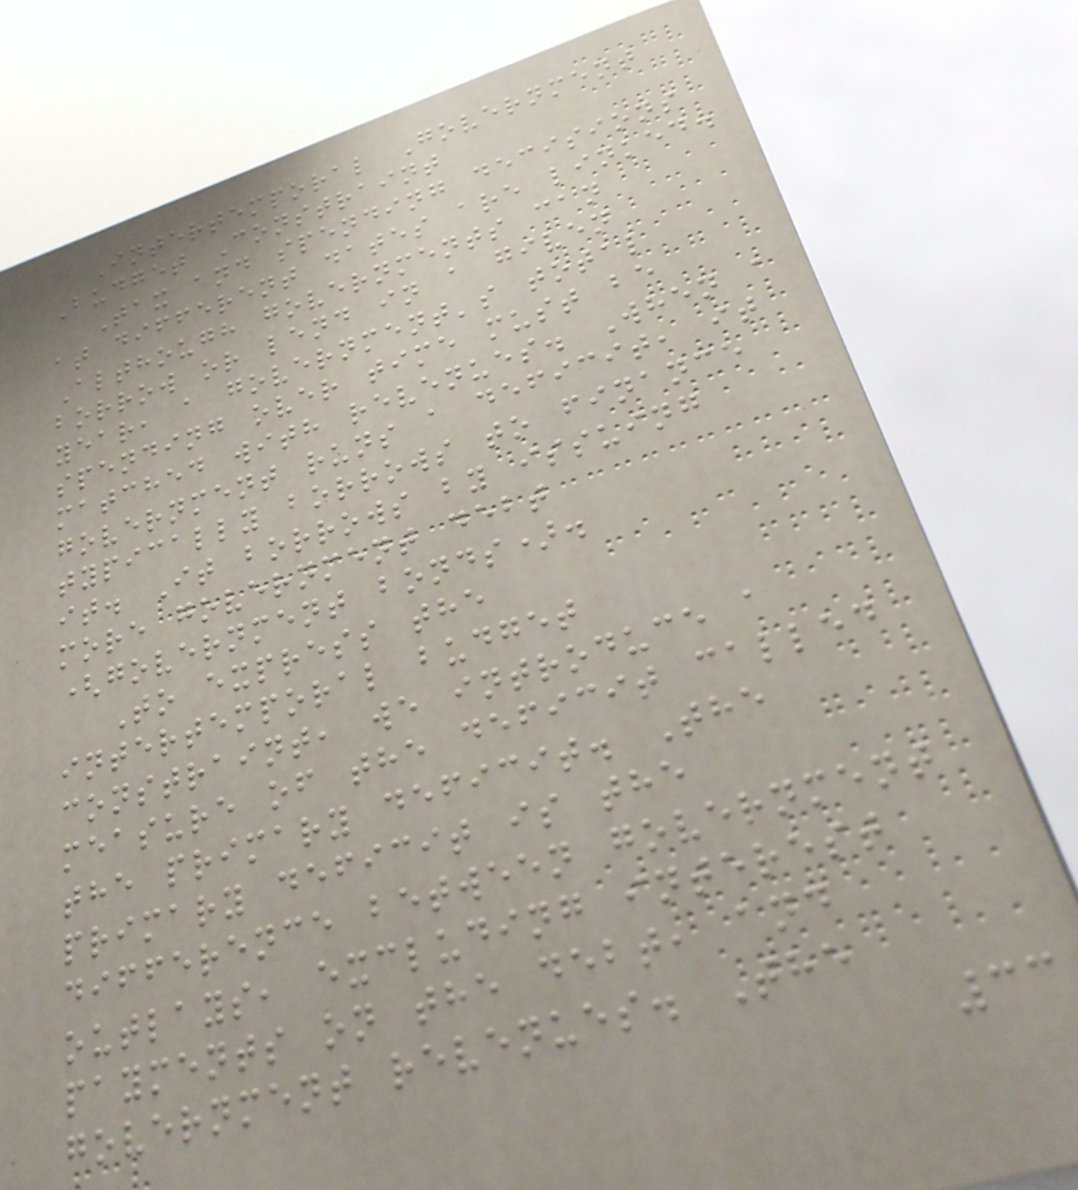Intertemporal Government
Budget Constraint
Tax and spending decisions
at different dates are linked.
Although governments can
borrow or lend in a given
year, a government's total
spending over time must be
matched with revenues. When a
government runs a deficit, it
typically borrows to finance
it. It borrows by issuing
more government debt
(government bonds).
To express the
intertemporal budget
constraint, we introduce a
measure of the deficit called
the primary deficit. The
primary deficit is the
difference between government
outlays, excluding interest
payments on the debt, and
government revenues. The
33
